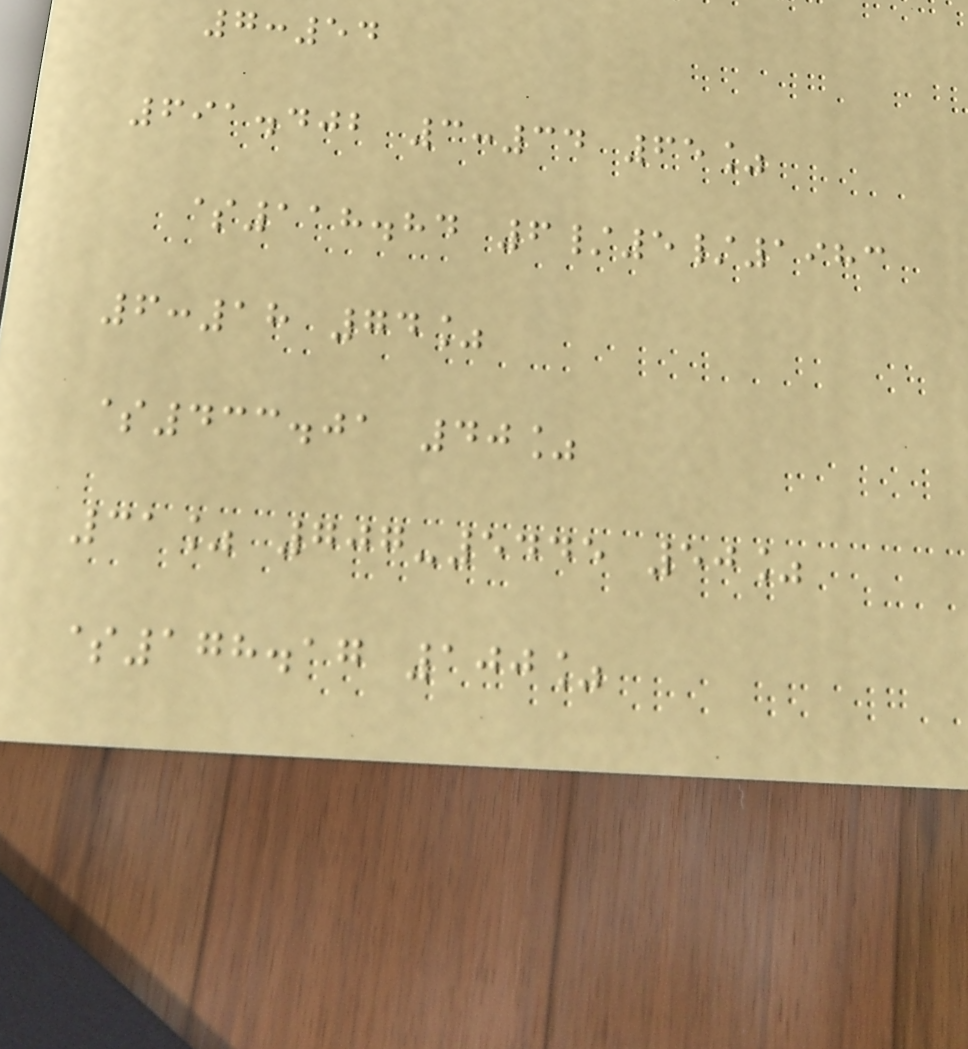7:54
691.402 3:34 65%
$118.84 6/5/1983
6:18 74%
$433.01 40%
31% 707-5445 50%
$178.17 100%
